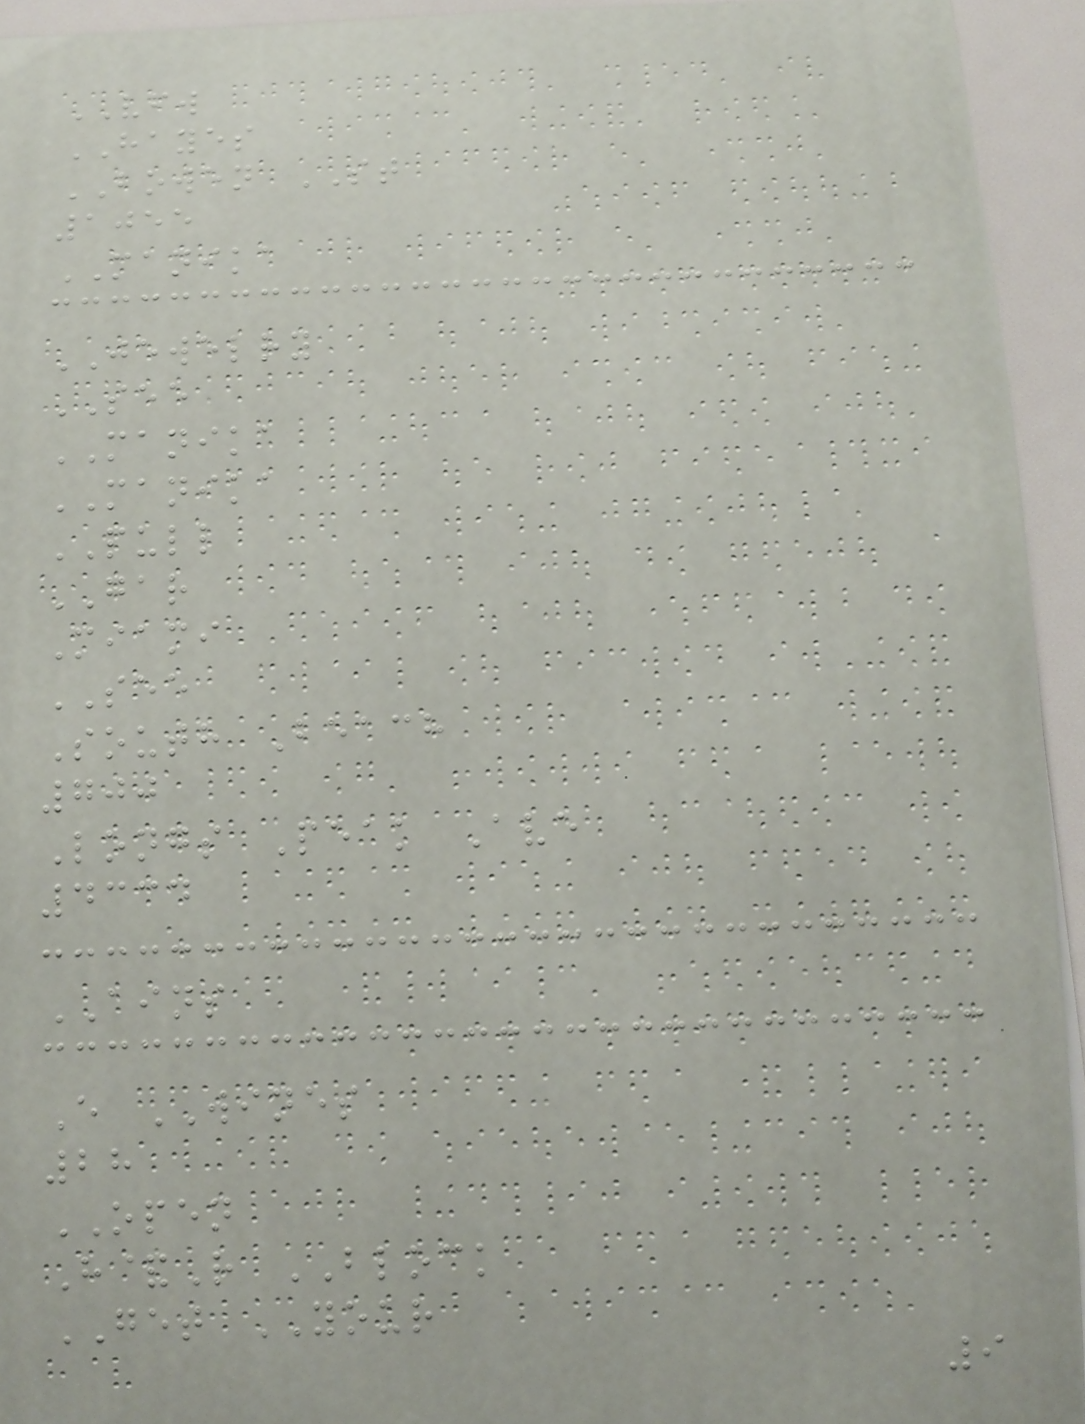VFW
HAYES
BOWEN ST
1055
MANIKA
JEWELRY
SEE
MANIKA
MANIKA
PULL
GAR
Miami
SEE
South Beach
700
Longs Peak Ave
4334
AINS
E WINES
28
OPEN
H&R BLOCK
GET YOUR
9
